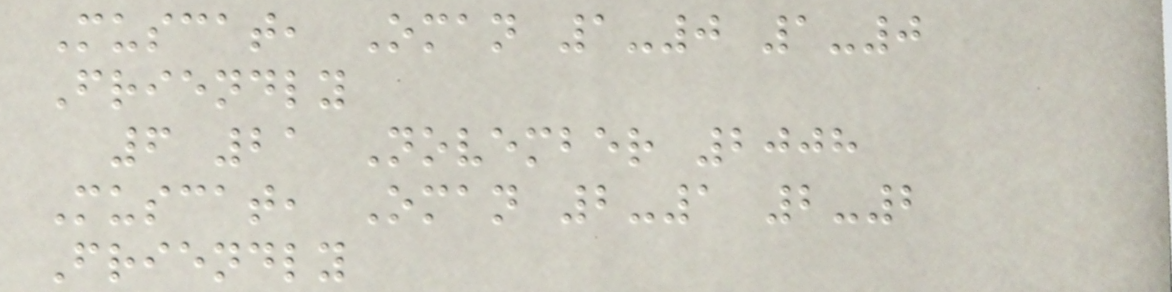Muscat, Oman 1-0 1-0
Friendly
6 21 November 2008
Muscat, Oman 2-1 2-2
Friendly
